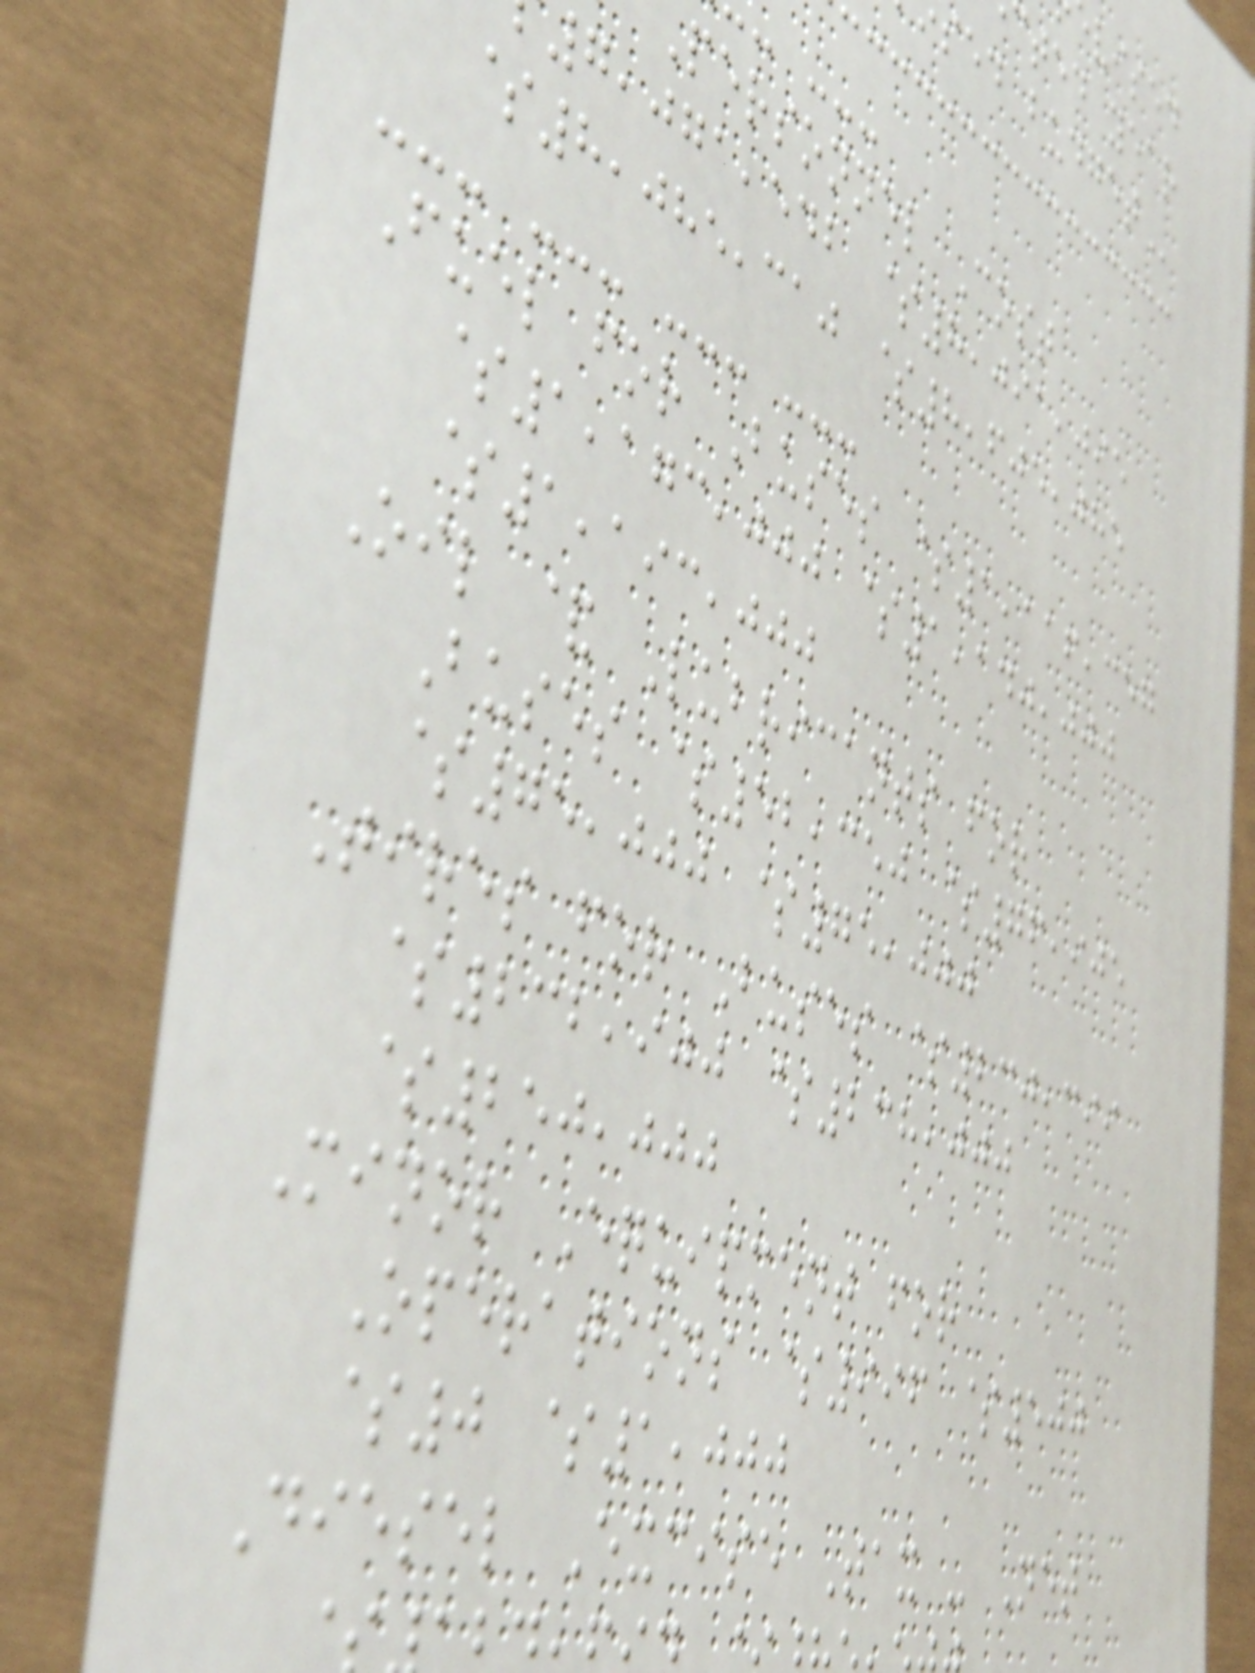cted year
personnel Cost
,edb $8,091,095
$8,085,310 $8,605,085
--- --- --- ---
Fuel for Buses $1,116,357
$1,173,000 $1,140,000
$1,193,000
Oil & Lubricants for
Buses $52,350 $76,905
$75,000 $75,000
Tires for Buses $230,399
$232,900 $238,000
$250,000
Minor Equipment for
Operations $996 $500
$0 $1,000
Diesel Excise Tax - Net
